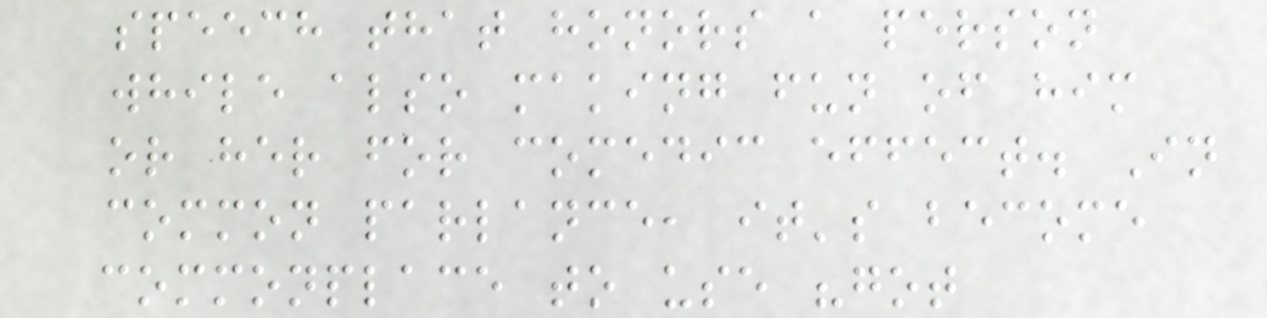speech that honors a person
while also making fun of him
or her for comedic effect. In
common parlance, it's become
commonplace to use "got
